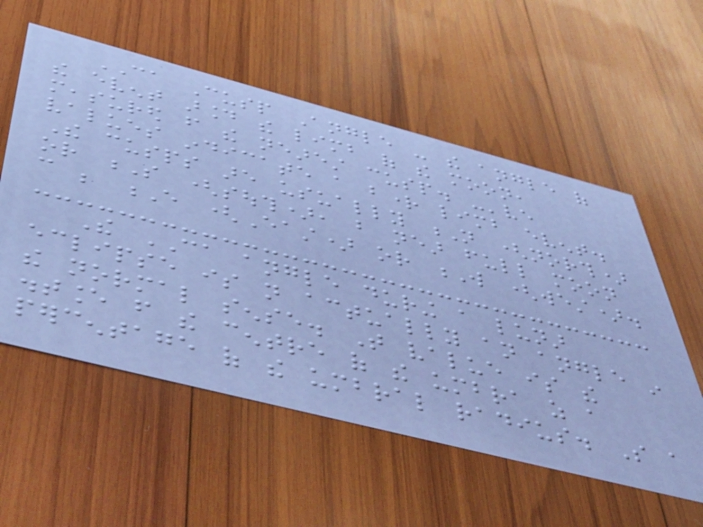CA Cusp Angle - the angle of
the event around the limb of the moon,
measured from the nearest cusp. -'ve
values indicate a bright limb event.
The cusps are usually N (north)
or S (south), but near full moon
can be E (East) or W (west).
The CA angle during a lunar
eclipse is not actually an angle in
the normal sense. That value is the
distance from the centre of the umbra as a
percentage of the umbral radius. So a
